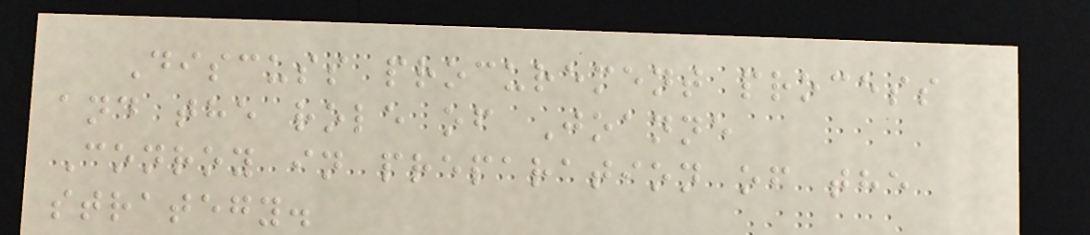Discuss procurement process
and the role of Joanne
Conroy in preparation of the
strategy.
